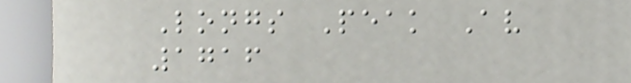Longs Peak Av
1716
